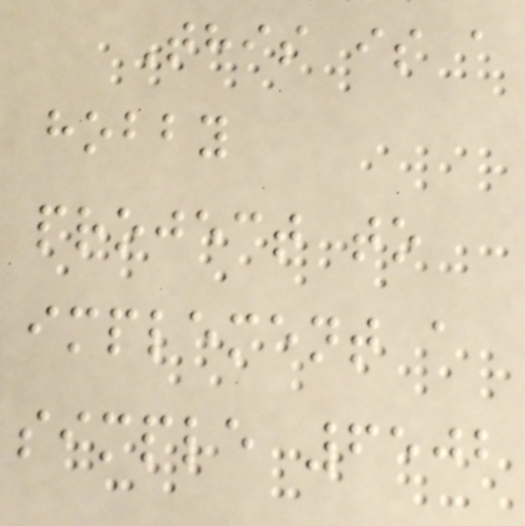This is a
hobby
project to
implement a
simple 6502
